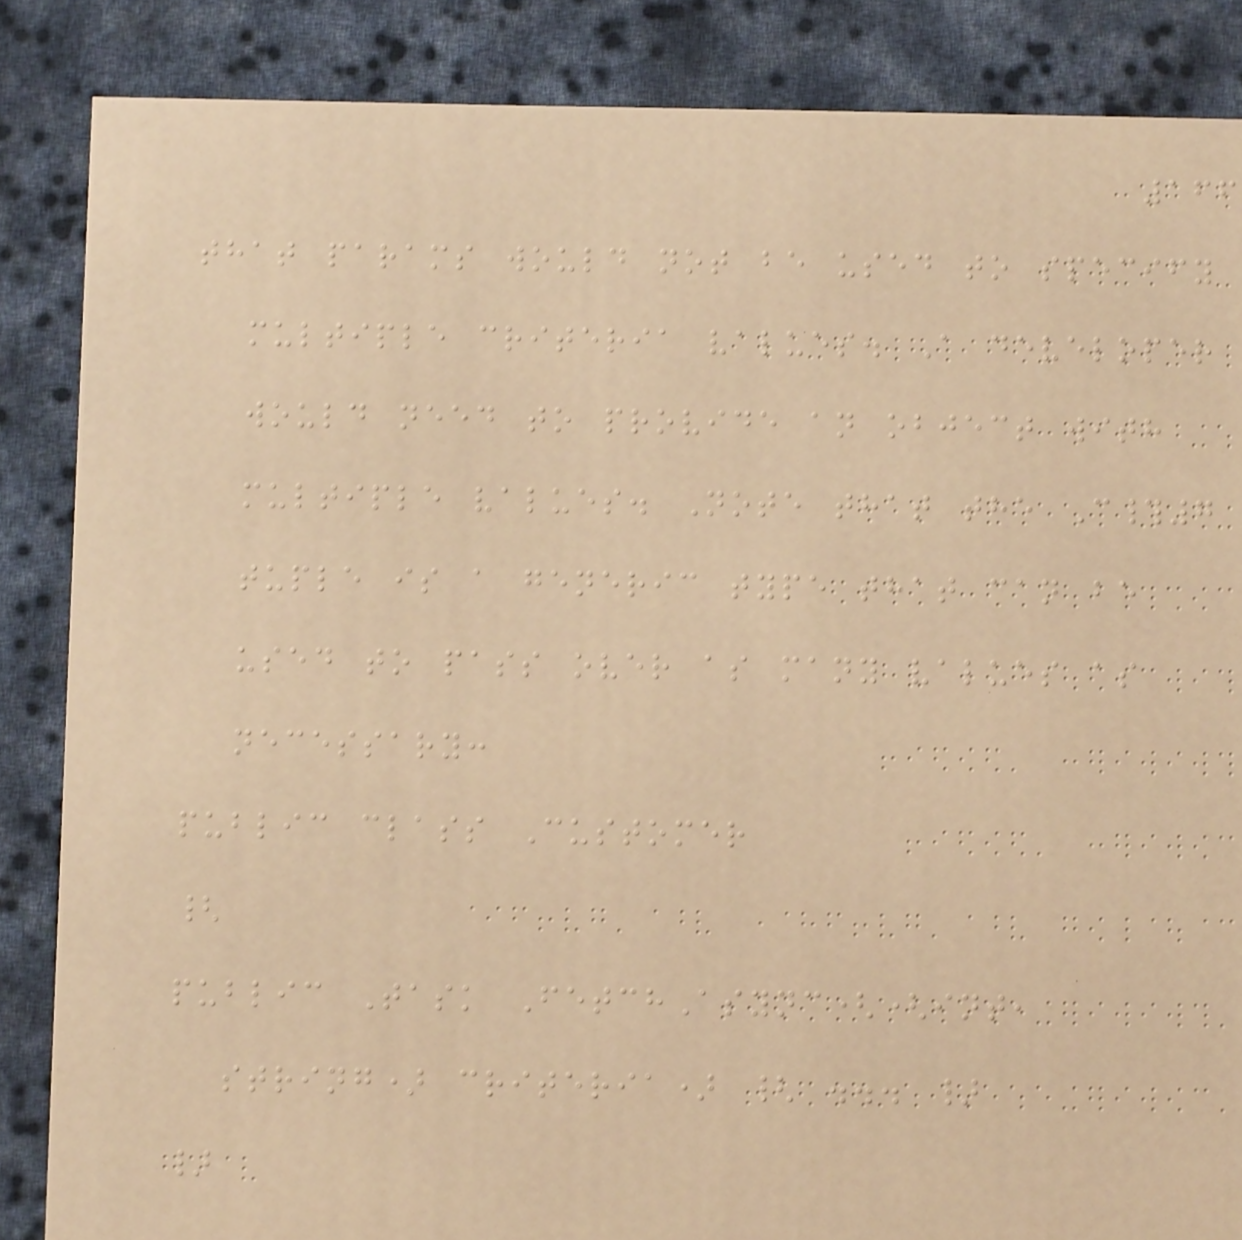166
that params would not be used to specify
multiple criteria values. A developer
would need to provide an object with
multiple values. Note that the C#7
tuple is a generic type that can be
used to pass over as many values as
necessary:
public class Customer
{
public Task FetchAsync((int,
string) criteria) { ... }
}
